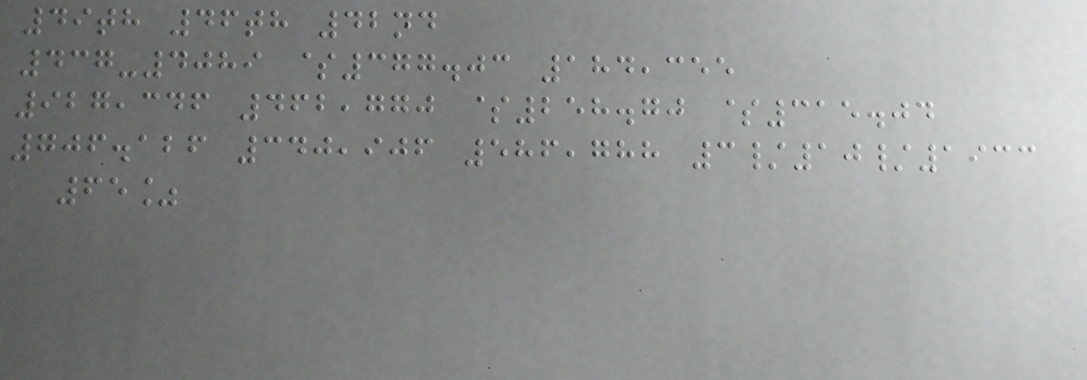49th 46th 42nd
437-4089 $377.03 184,355
927,346 462,770 $258.70 $315.04
706.126 340,906 586,788 3/10/1933
65%
